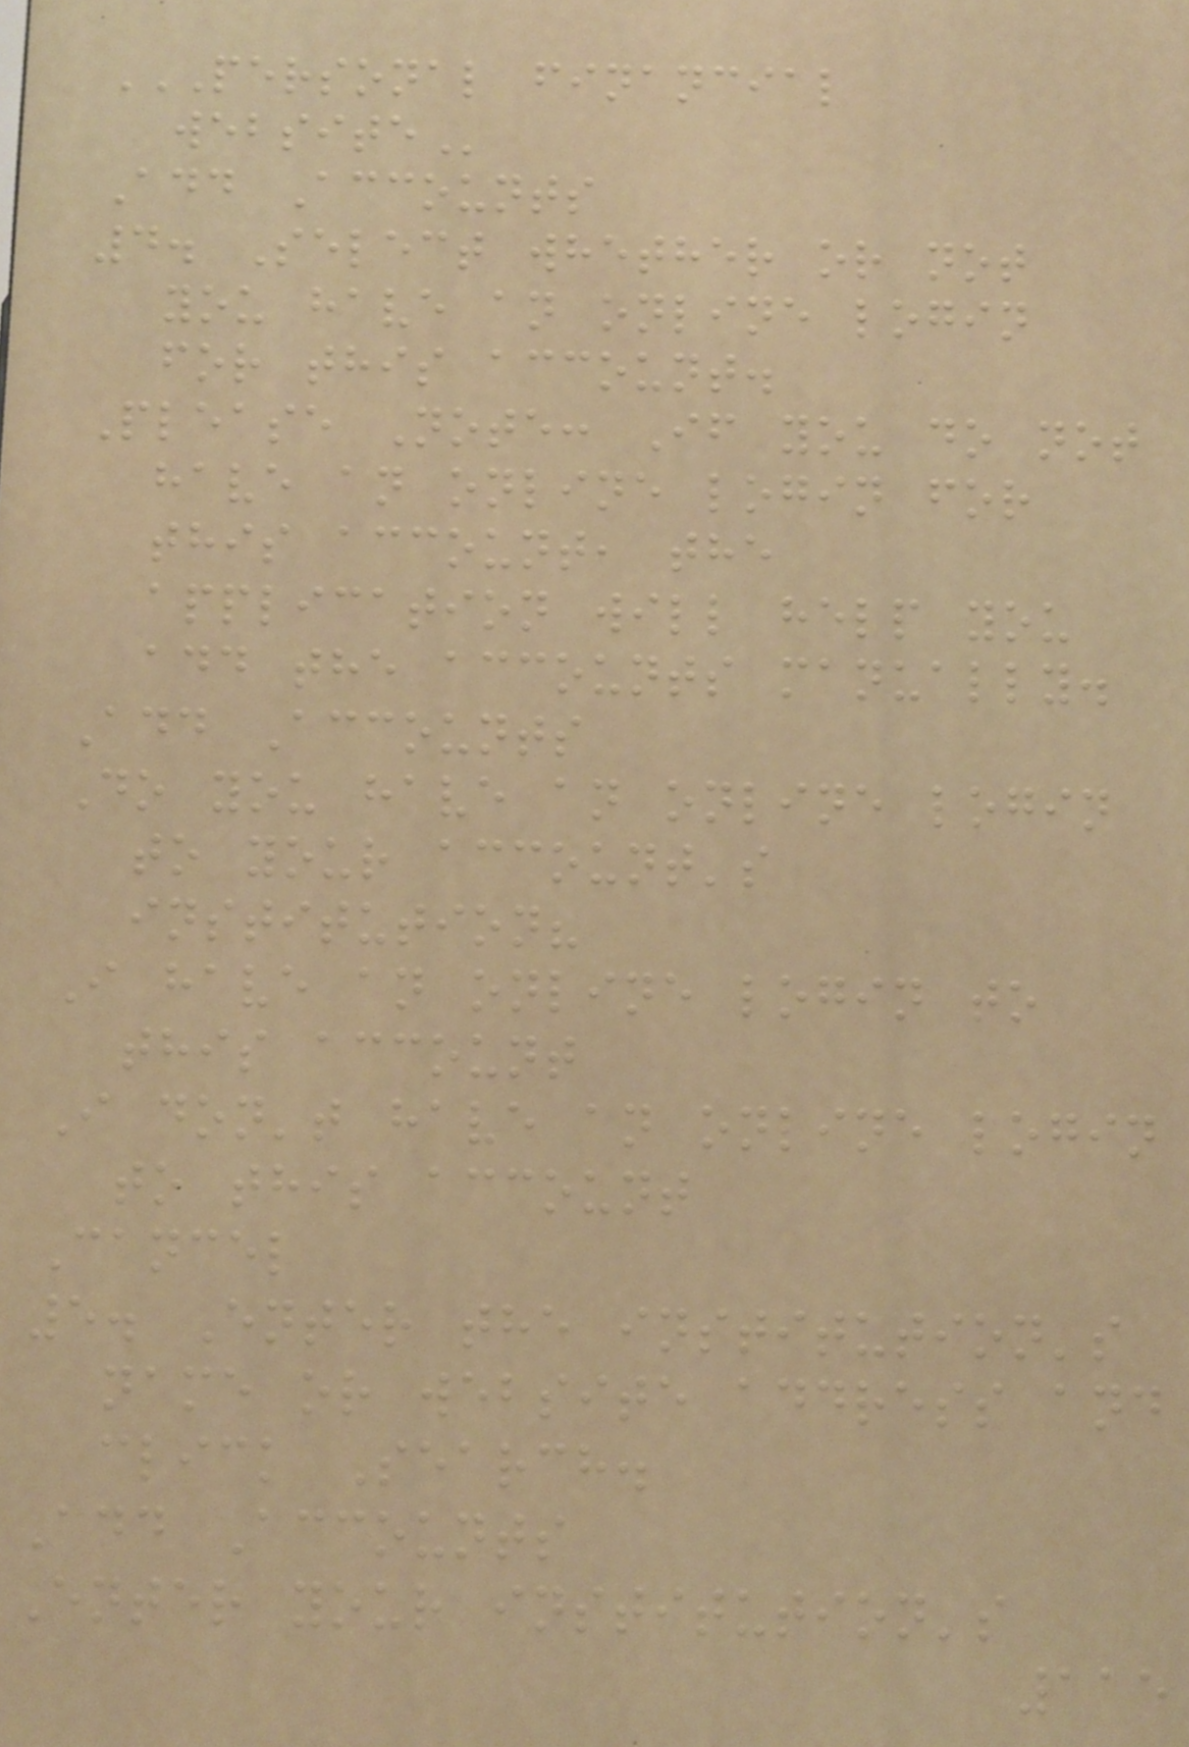PERSONAL FINANCIAL
WEBSITE
Add Accounts
4. Select whether or not
you have an online login
for this account.
Please Note: If you do not
have an online login for
this account, the
application will help you
add the accounts manually.
Add Accounts
Do you have an online login
to your account's
institution?
I have an online login to
this account
I don't have an online login
to this account
Cancel
5. Enter the institution's
name or website address and
click Search.
Add Accounts
Enter your institution's
115
